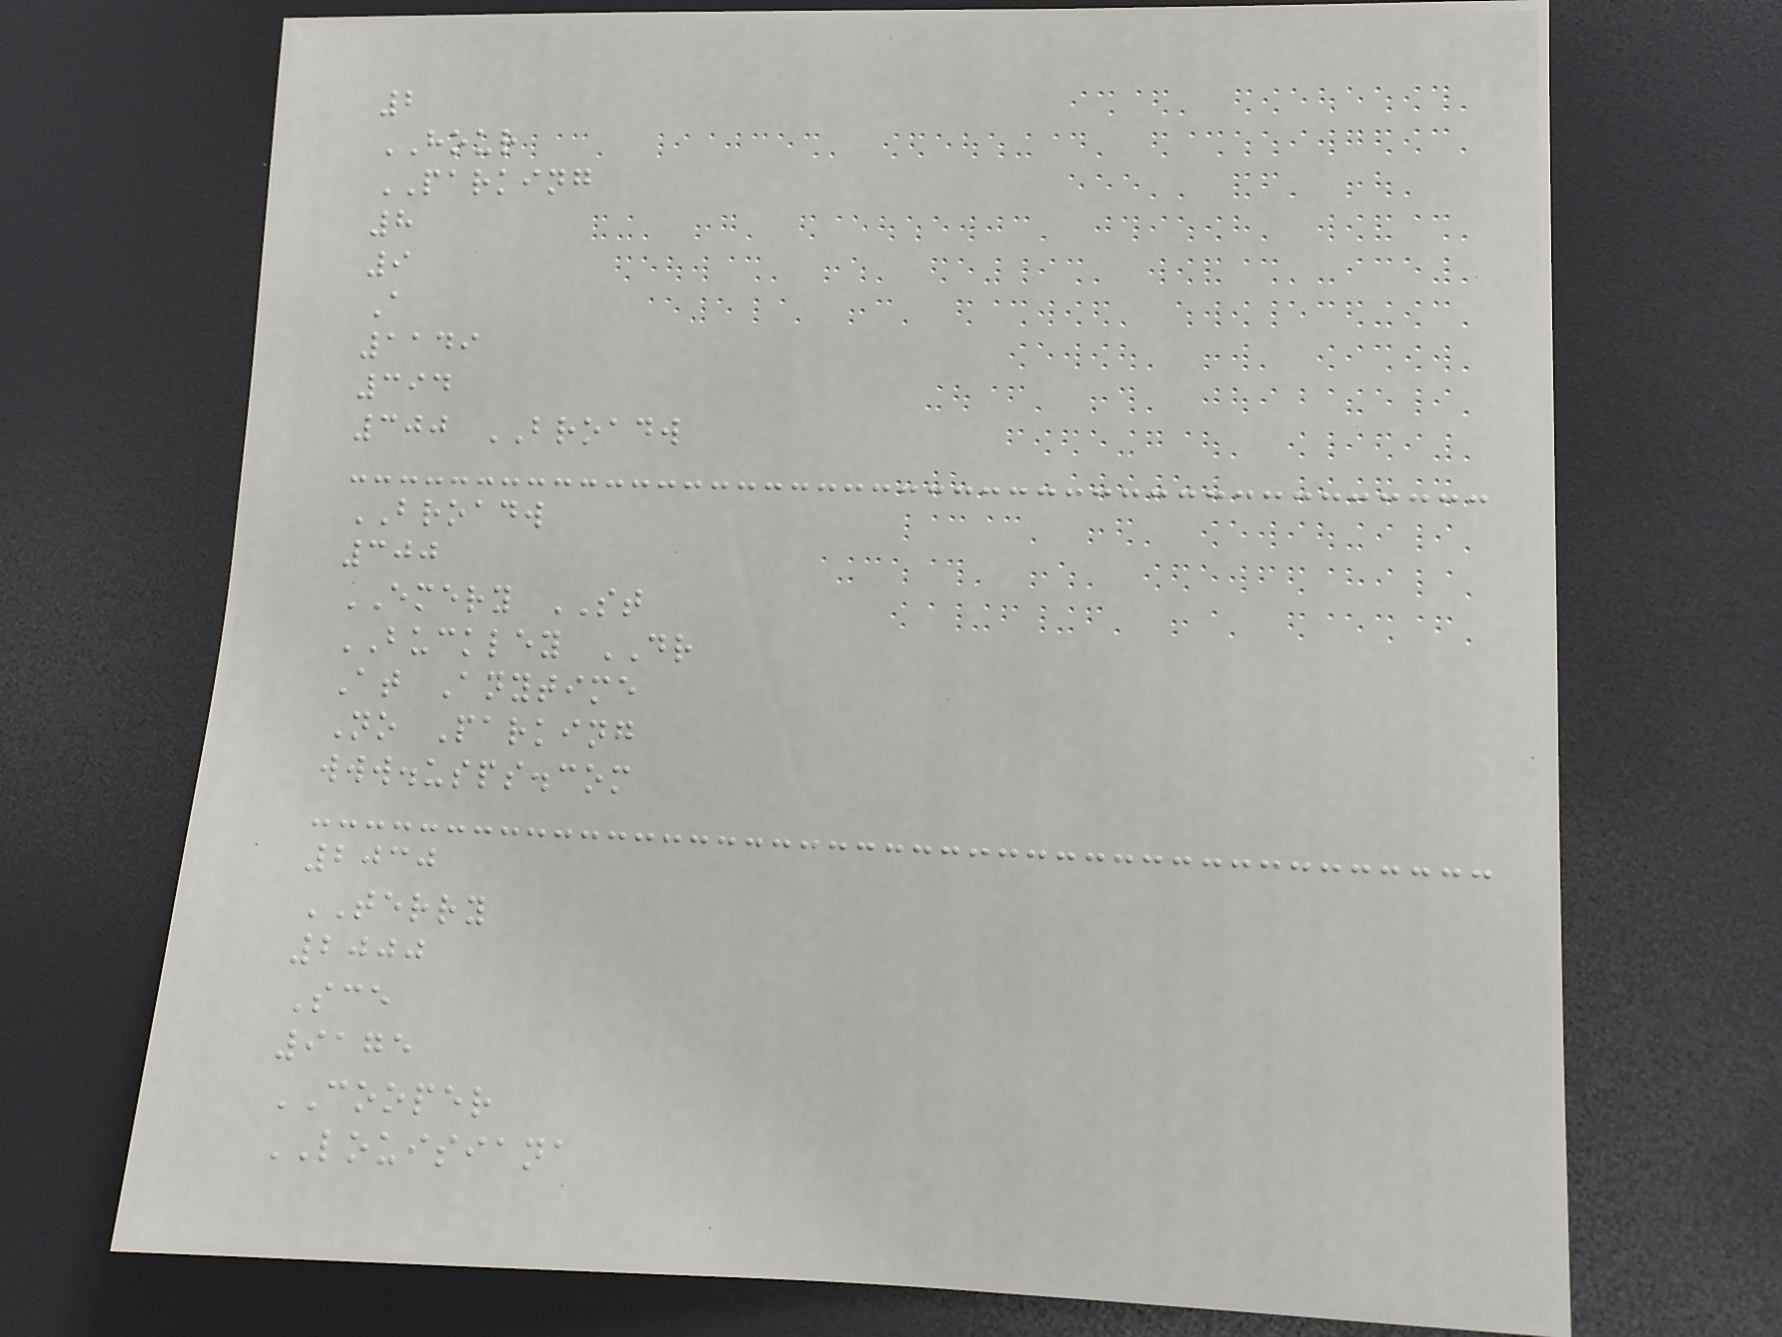2
HOUR
PARKING
8
9
A
1149
394
300 BROADW
BROADW
300
EMERY ST
BUCKLEY DR
At Anytime
No Parking
www.usps.com
2030
TERRY
2000
Sce
9175
COOPER
LOUISIANA
